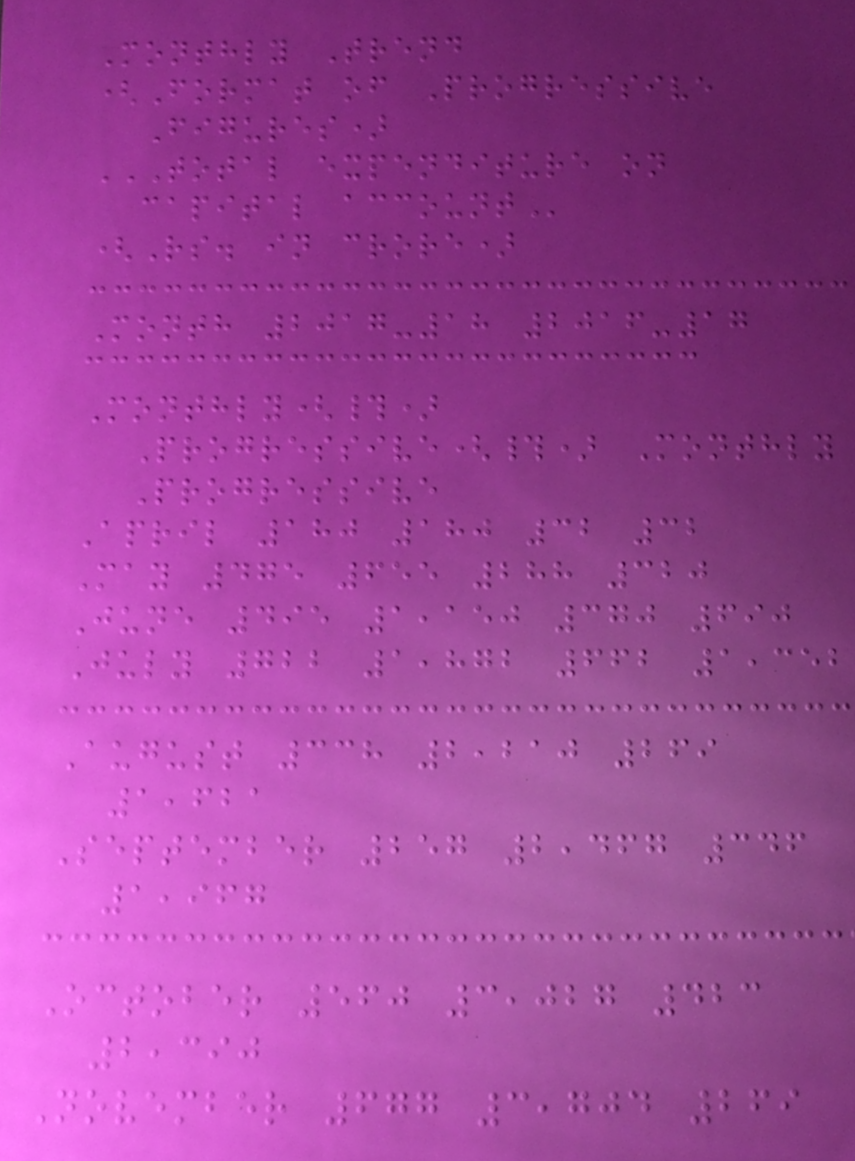Monthly Trend
(Format of Progressive
Figures)
TOTAL EXPENDITURE ON
CAPITAL ACCOUNT
(Rs. in crore)
Month 2017-18 2016-17
Monthly(#)
Progressive(#) Monthly
Progressive
April 180 180 32 32
May 475 655 288 320
June 495 1,150 370 690
July 722 1,872 662 1,352
August 338 2,210 269
1,621
September 257 2,467 346
1,967
October 560 3,027 423
2,390
November 677 3,704 269
